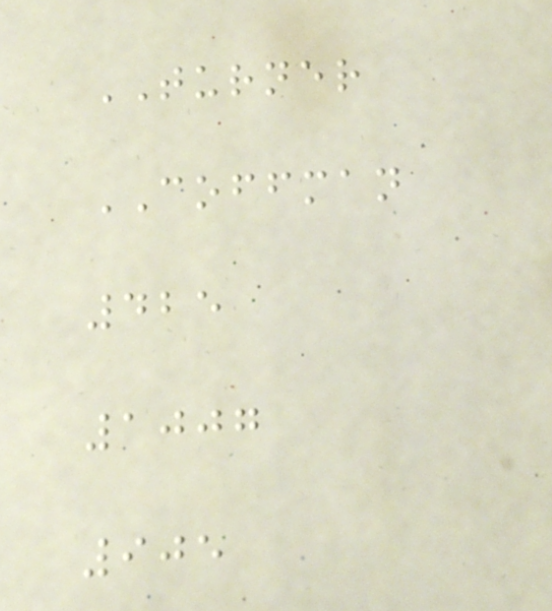TURNER
COFFMAN
425
1007
905
